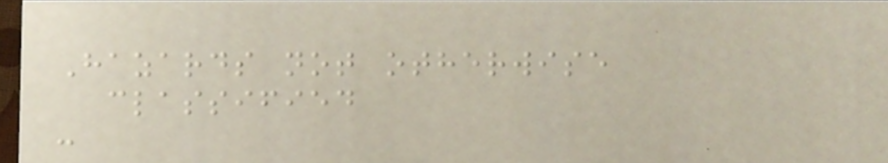Hazards not otherwise
classified
:
